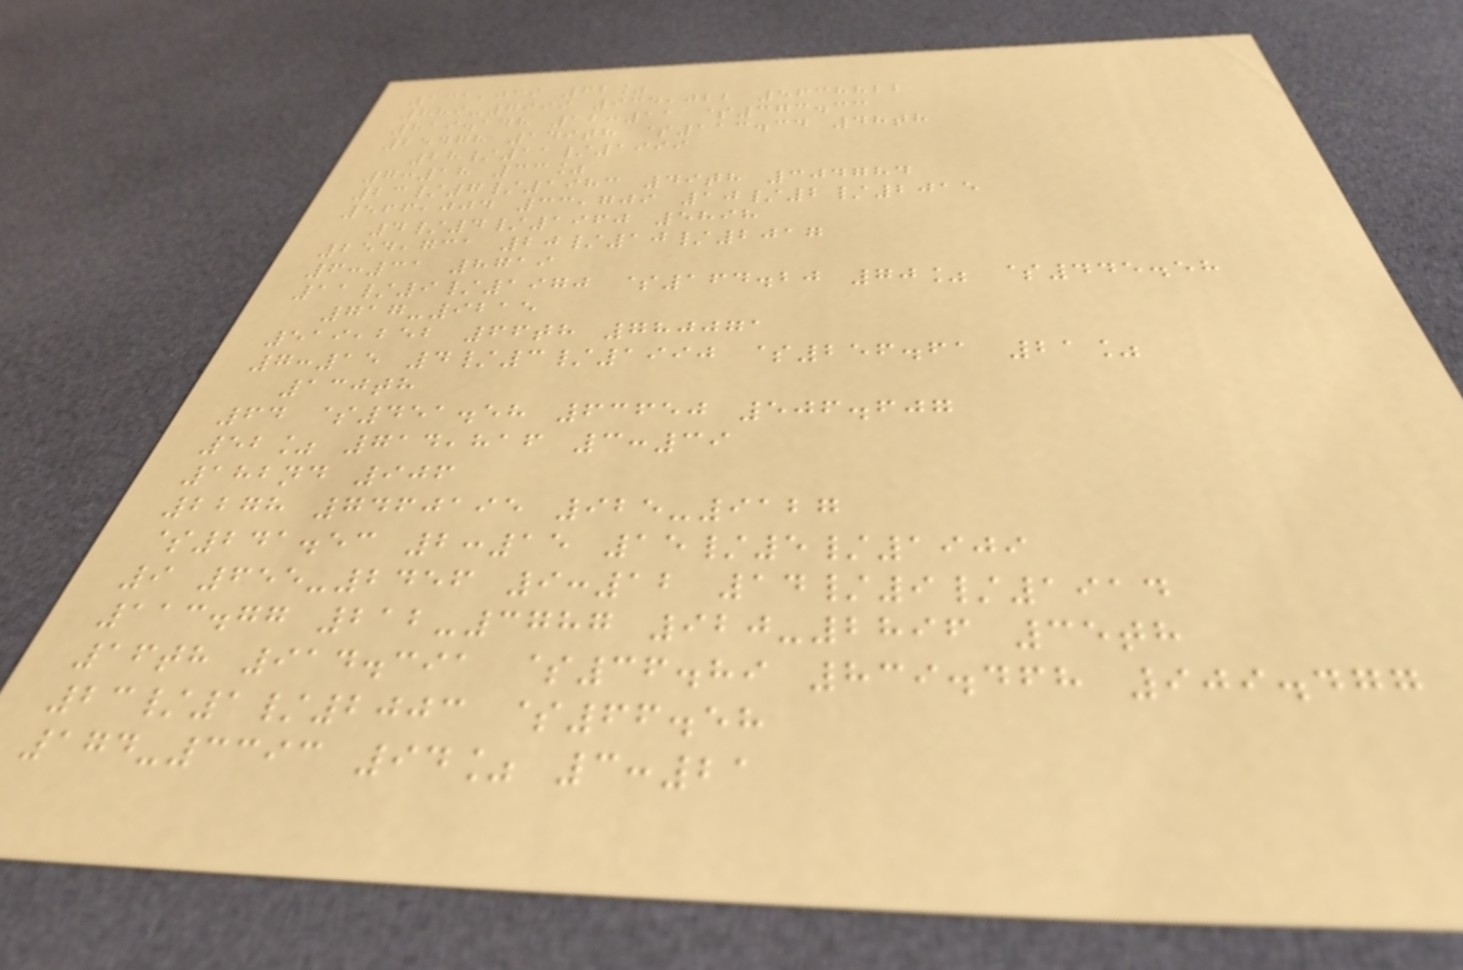131,039 62%
889-7999 934,022 5638822
819.148 12:11 $373.33
25478 149th $113.34 48th
28/11/1999
7:18 33%
23/7/1983 49th 304784
566,004 33,709 10/2/2015
4/4/1960 5898
254,731 20/10/2017
6:31 8719
11/9/1970 $164.20 70% $445.58
717-9215
519,252 66th 780071
7:15 4/3/1990 $256.61 21%
130th
64 $451.58 63650 506.607
52% 714,816 3:39
182nd 906
2278 7460195 925-9127
$241.53 2:15 15/5/1909
9 655-2456 9:12 14/9/1914
113.77 212-3787 920-2896 35th
16th 914.391 $36.89 839.468 909.477
23/1/2003 $66.58
174-3393 94% 3:21
